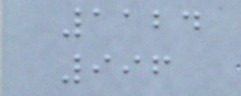1124
996
